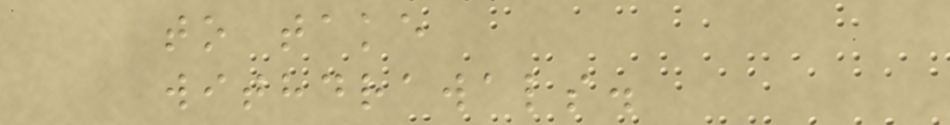to take
withdrawals.
